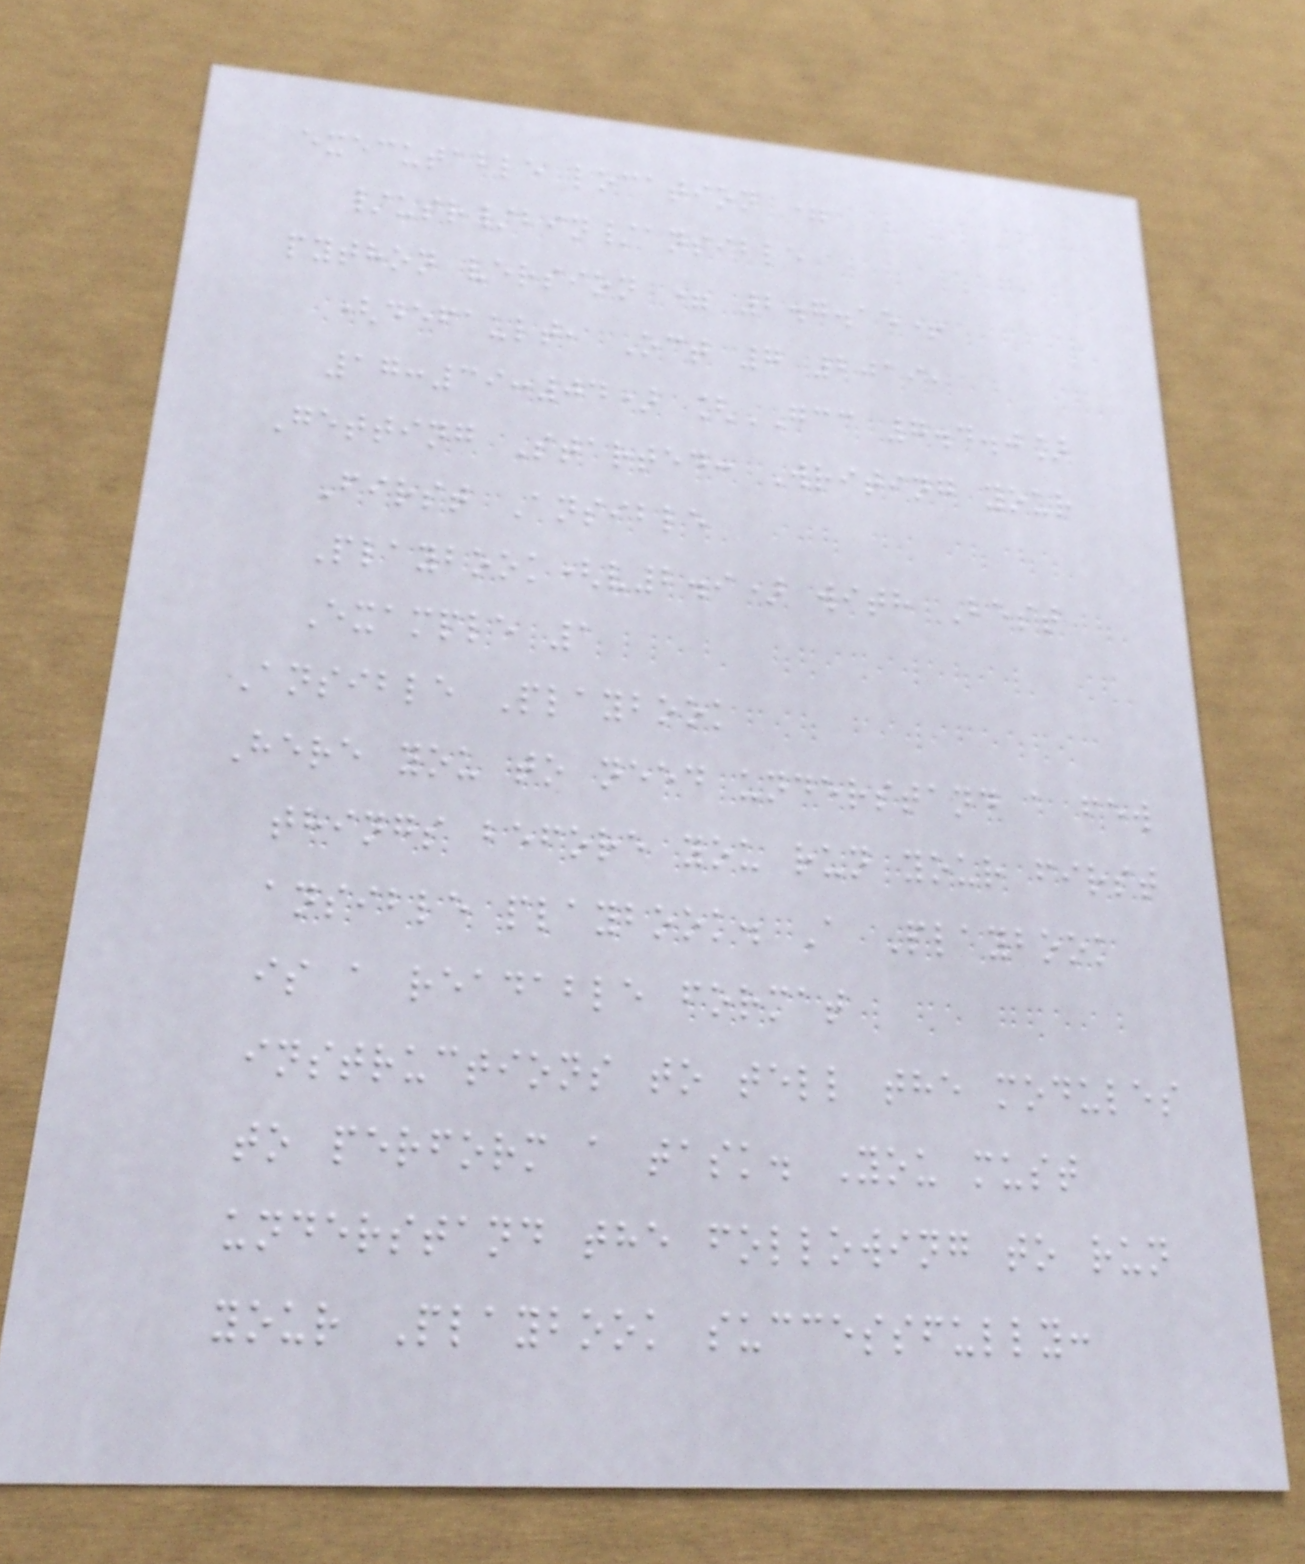executable location =
/usr/bin/ansible
python version = 2.7.15+
(default, Oct 7 2019,
17:39:04) [GCC 7.4.0]
Getting Started: Writing your
First Ansible
Playbook(v2.9) with Best
Example 1
Ansible Playbook
Here you to need understand a few
things before you run your first
ansible playbook. A Playbook
is a readable format
instructions to tell the modules
to perform a task. You must
understand the following to run
your Playbook successfully:
